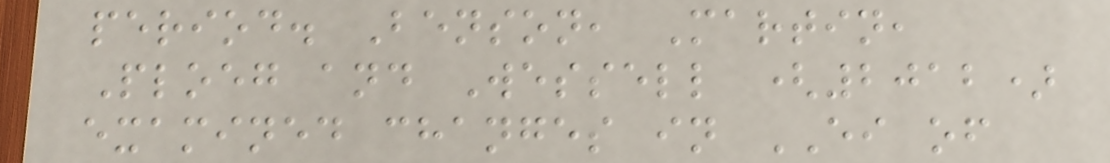period. Benson, Martin,
Ploeg and Wessell (2012)
examined changes in EI of
